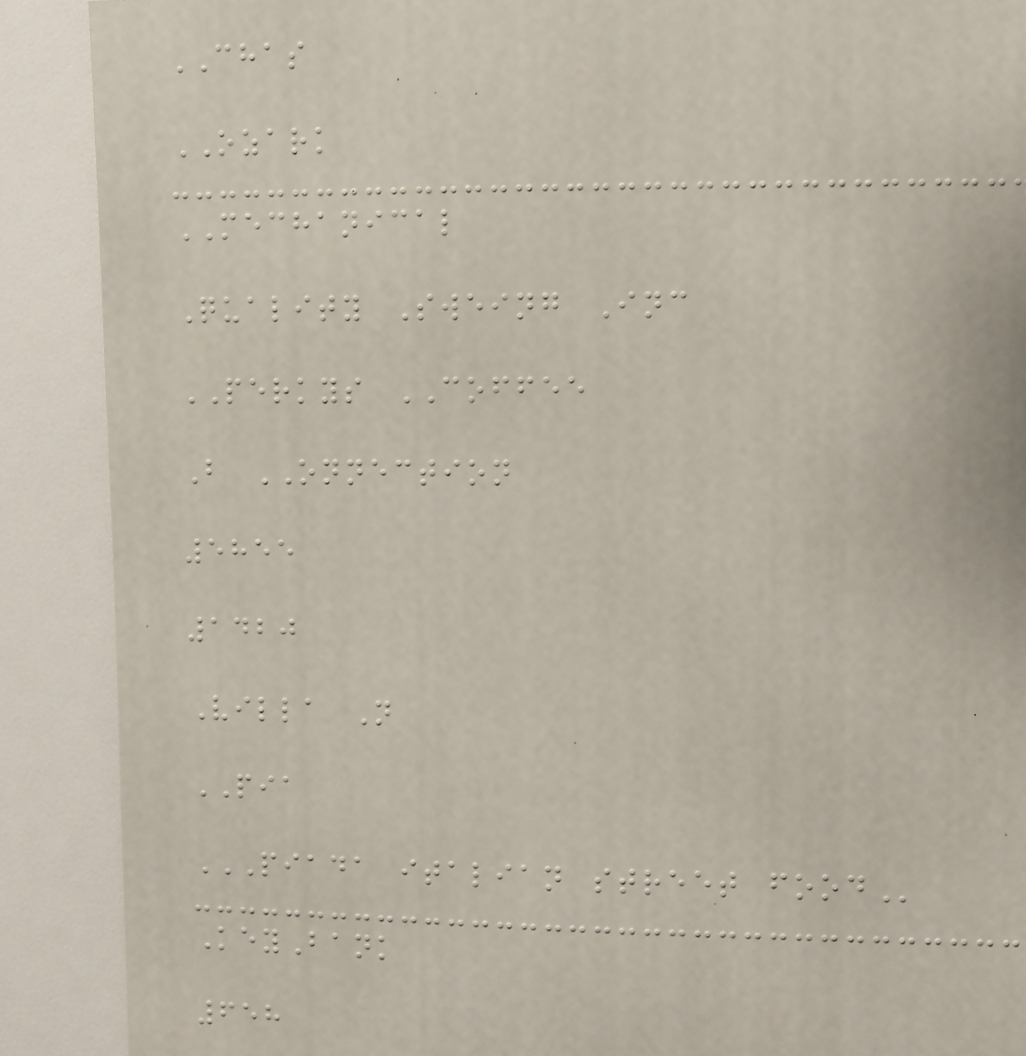CHAS
OZARK
MECHANICAL
Quality Sweing Inc
PERKYS COFFEE
B ONNECTION
5855
1420
Villa N
PIA
PIADA ITALIAN STREET FOOD
KeyBank
658
